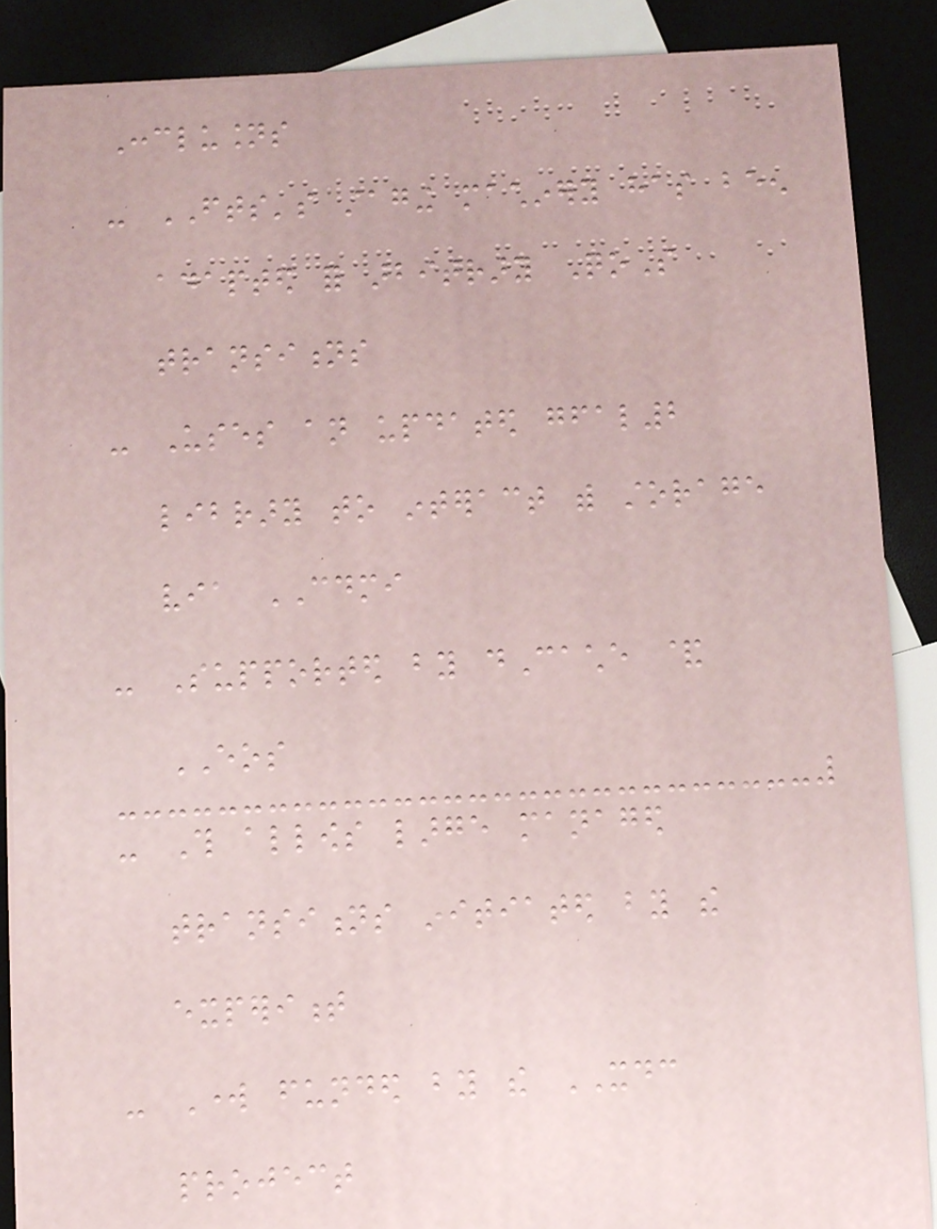Conclusions
- FTS's staging machinery has been
adapted for arbitrary QoS
transitions
- Uses an updated gfal2
library to interact with storage
via CDMI
- Supported by dCache &
EOS
- This allows large managed
transitions initiated by the
experiment
- Work funded by the XDC
project
